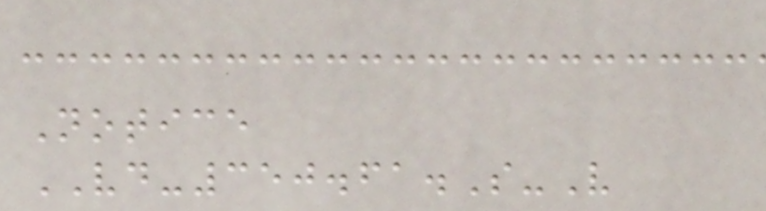Notice
VD-350.61.S-V
